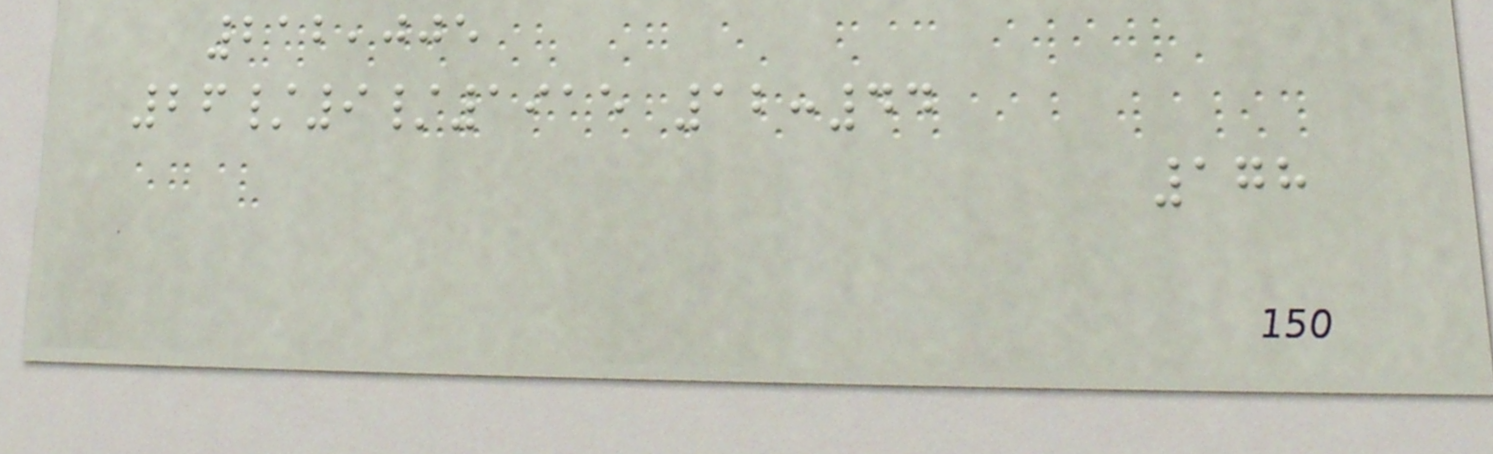212,005
26/9/1915 12:44
178
